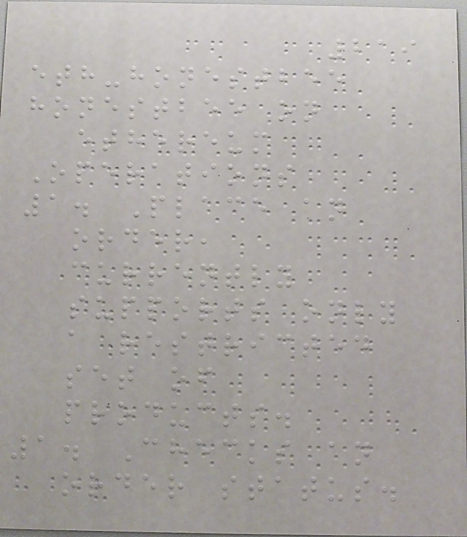219
eth-honestbee
honestbee on
ethereum
Operations
1. Place an
order,
currently
supports only
a restricted
set of
products.
1. Checks an
order status.
